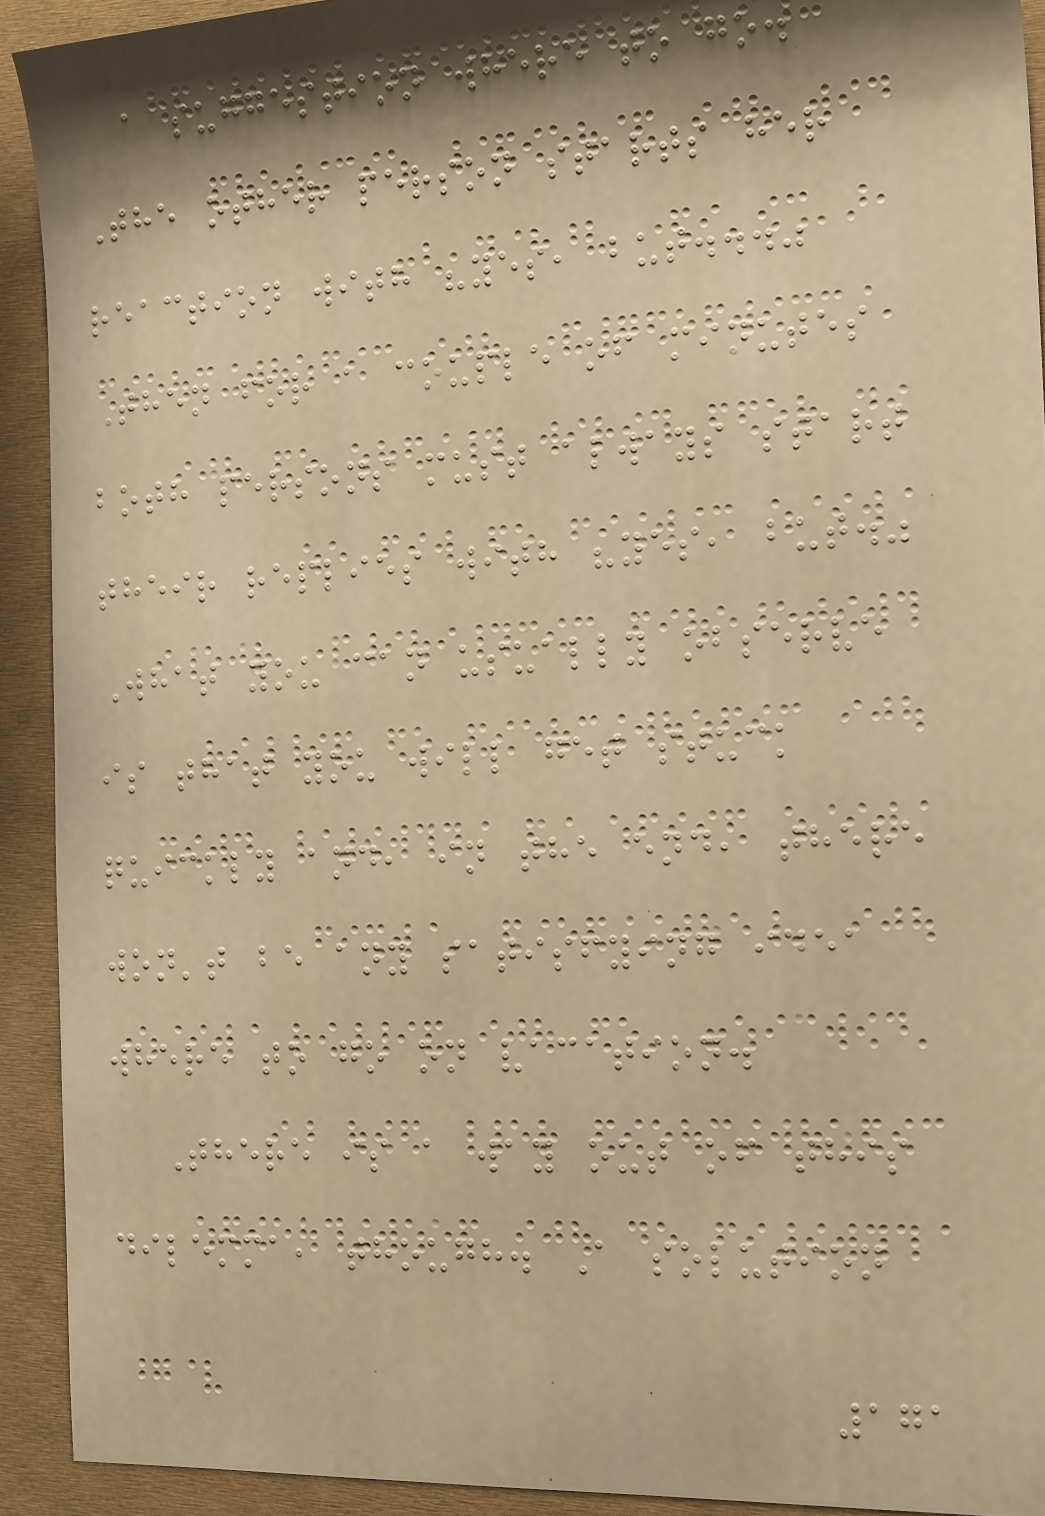a suggestion where to go.
The other person starts her
reaction with "yes, but..."
Then for a couple of minutes
both persons must always start
their replies with "yes, but."
What you can usually observe
is that you will get stuck
quickly and, in the end, there
won't be any satisfying idea
where to go on vacation.
There is a way out of this
dilemma, though. A solution
171
